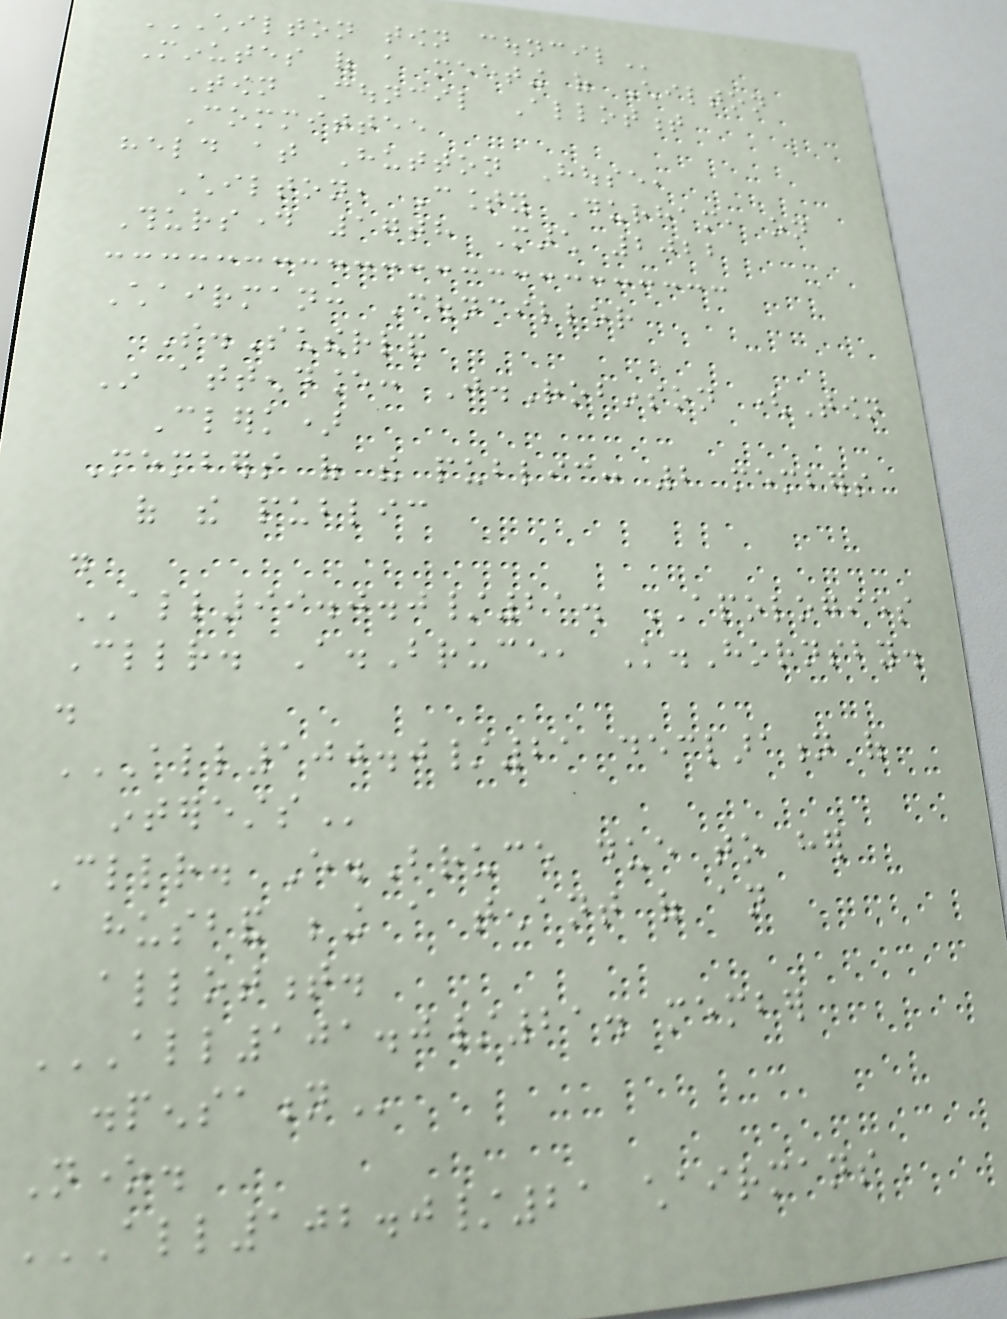CHILTON TOWN COUNCIL
Minutes of a meeting of Chilton
Town Council Allotment
Committee
held at Hutton House,
Chilton, County Durham, on
Thursday 17th March 2022
Chairman: Councillor
S.Sutherland
In attendance: J.Robinson (Town
Clerk)
Members of the public: 2 members
of the public
.
ALL99.0.0/21. APOLOGIES
Cllr. A.Bruce, K.Hornsby.
.
ALL100.0/21 DECLARATION OF
INTERESTS
Cllr. E.Bruce due to her
husband being a tenant of an
allotment.
ALL101.0/21. MEMBER
DISPENSATION
None.
ALL102.0/21 CHAIRMANS
